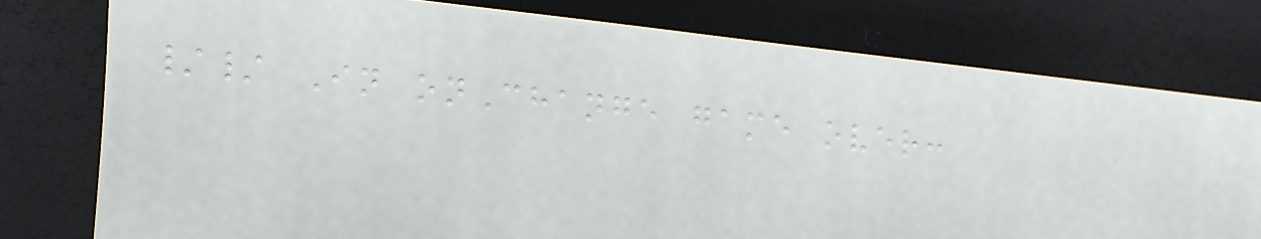// In onChange game over:
